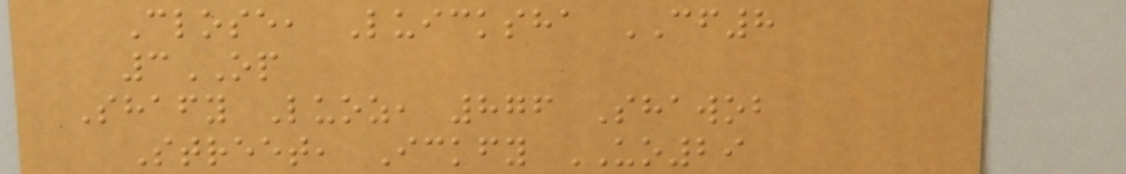Close, Luicksha CF8
3OP
Shafy Luoz, 876 Shawob
Street, Ickfy UO29
